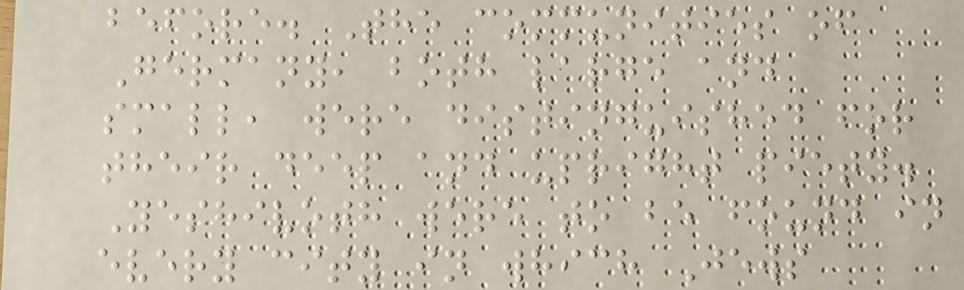before. The communities of
Germany, both large and
small, were distinguished for
their deep and upright piety.
Yeshivoth were to be found in
every city in which Jews
